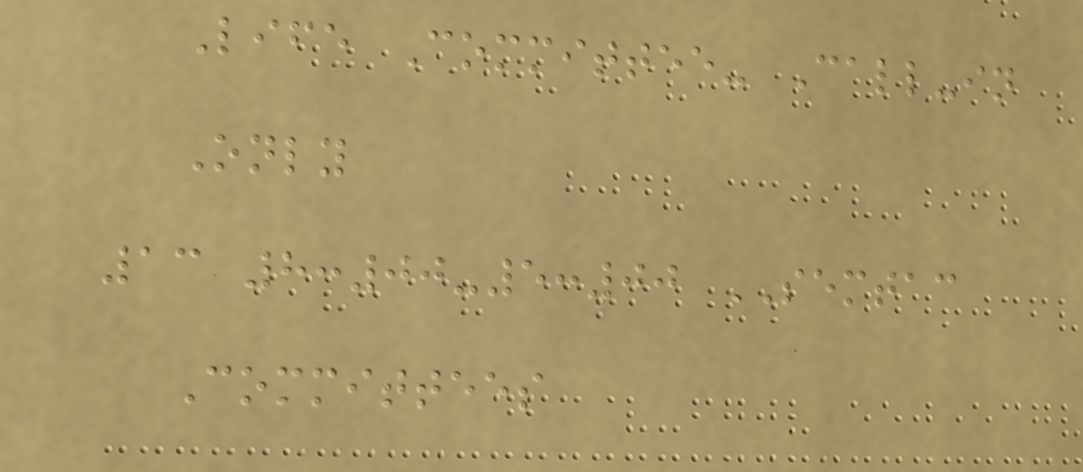Life Committee- Call-in
Only
13 8:00-5:00 SEMTAC
Committees
